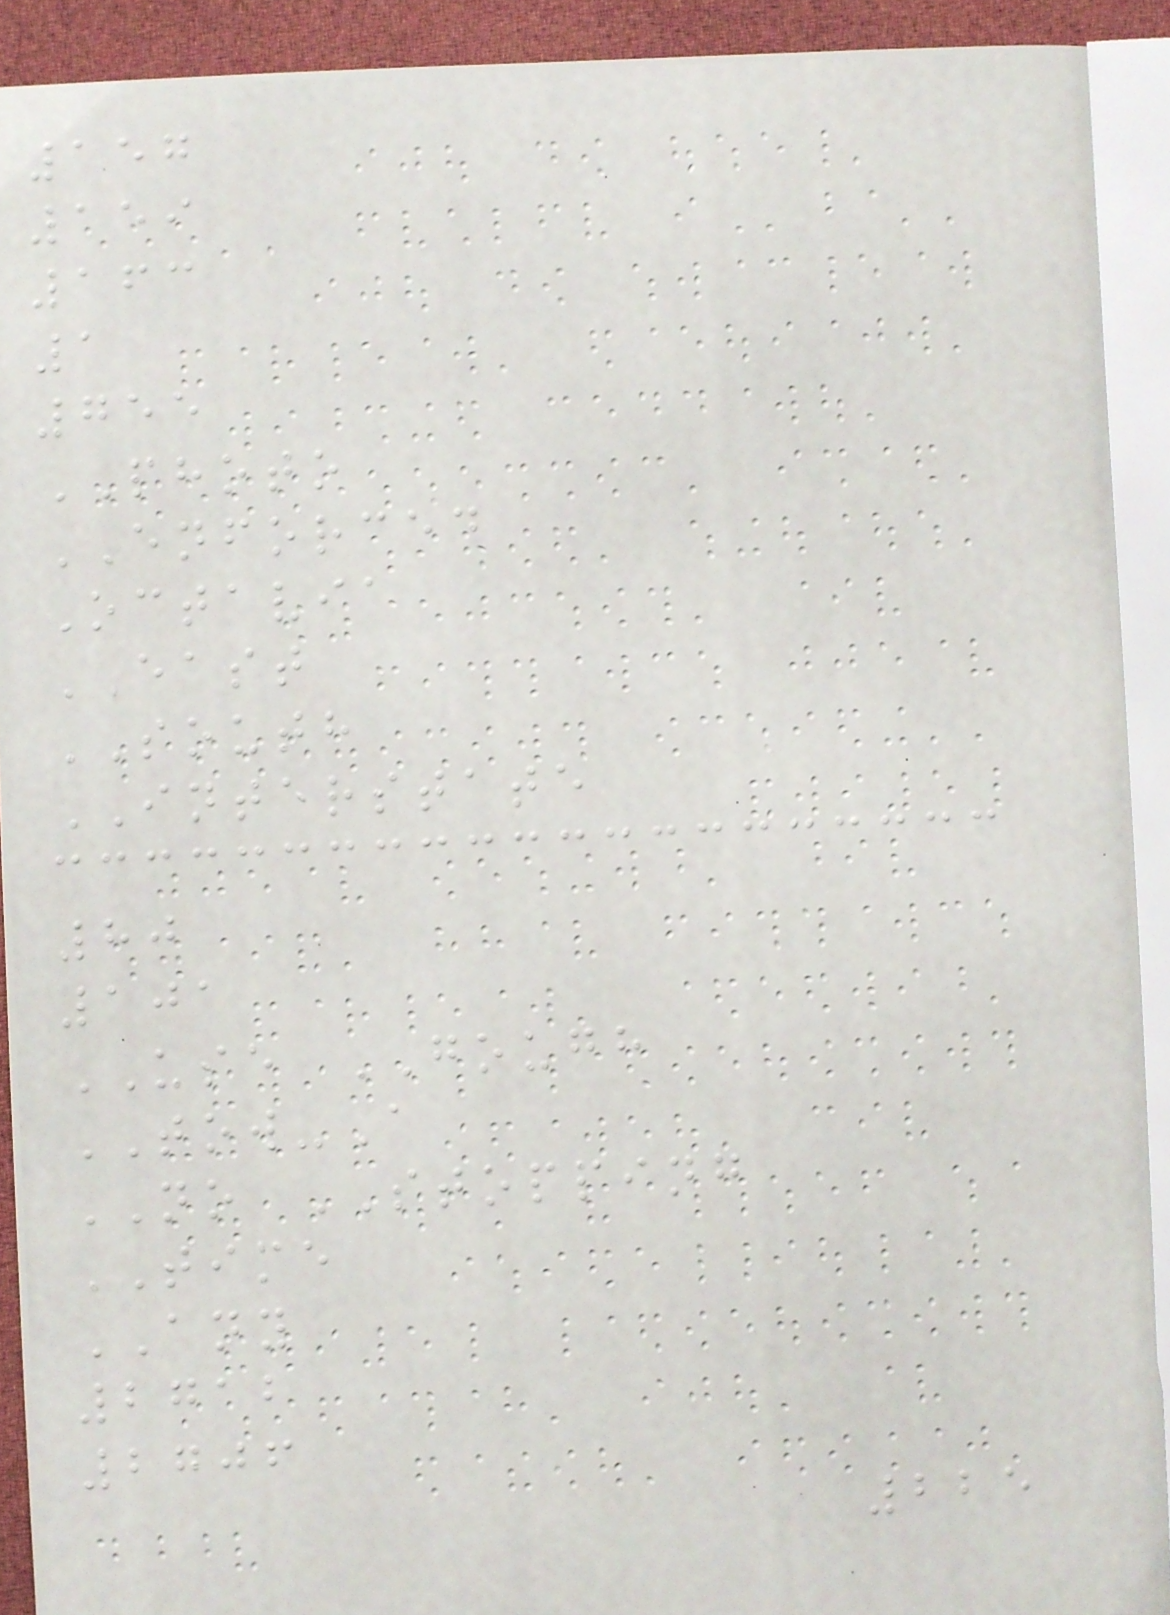157
159
163
1
755
PHOTO
ENFORCED
Octavia
EAST
SOUTH
INTERSTATE
80
101
USE GOUGH
TOW-A
NO STOPPING
TIME
ANY
2712
2706
225
